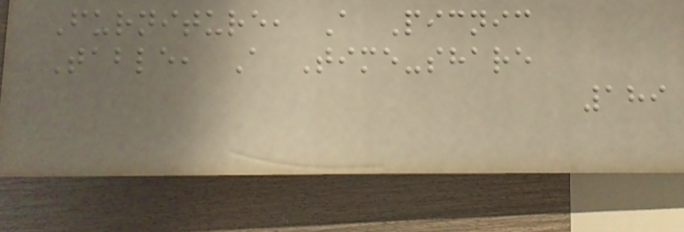Furniture, A Picnic
Table, A Time-share
189
